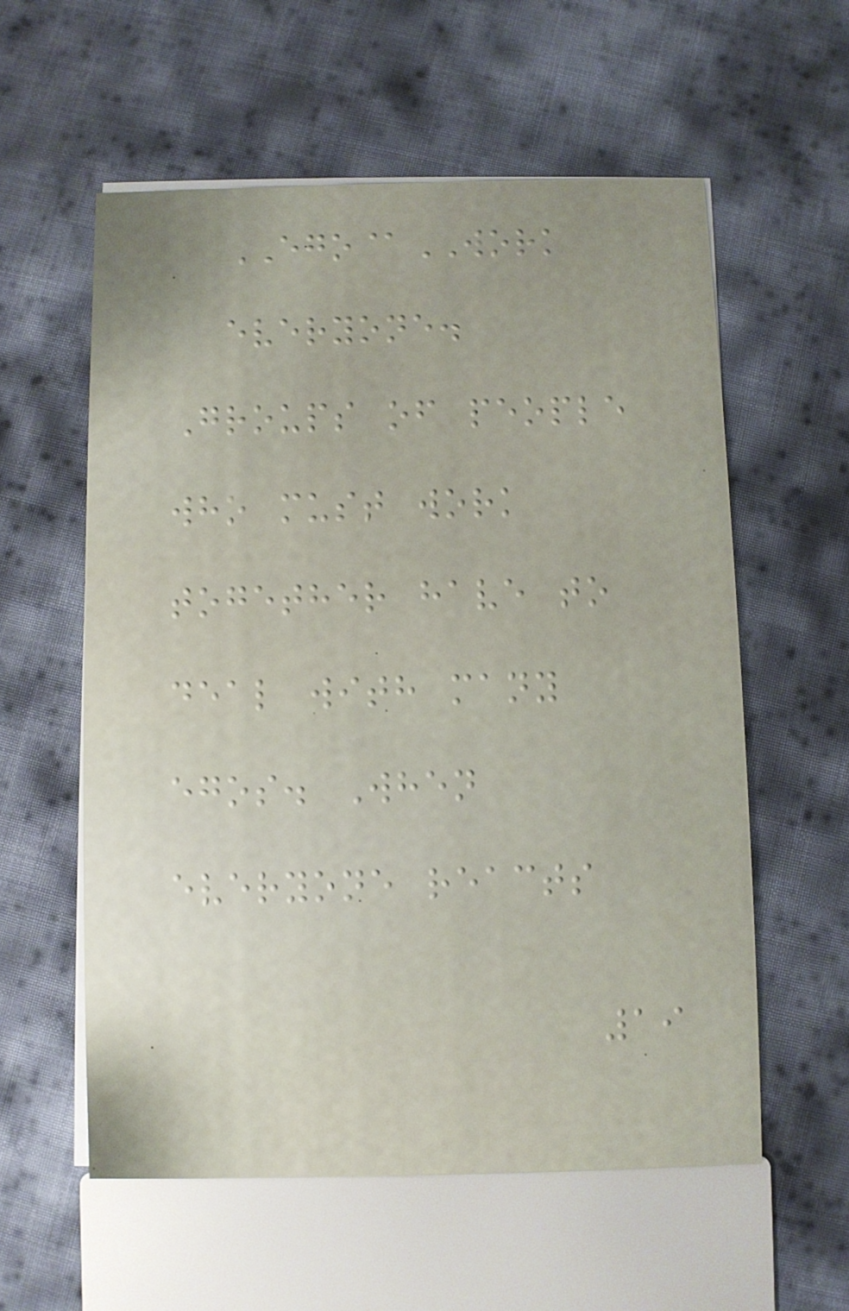EGO@WORK
everyone.
Groups of people
who must work
together have to
deal with many
egos. When
everyone reacts
19
